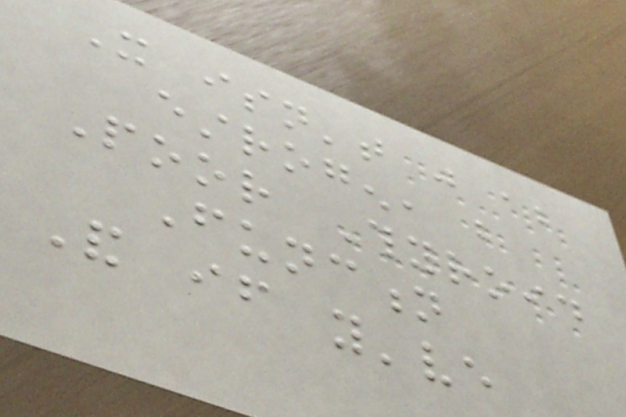It isn't just about
estrogen, but
Poor Thyroid
Function
And if you've
